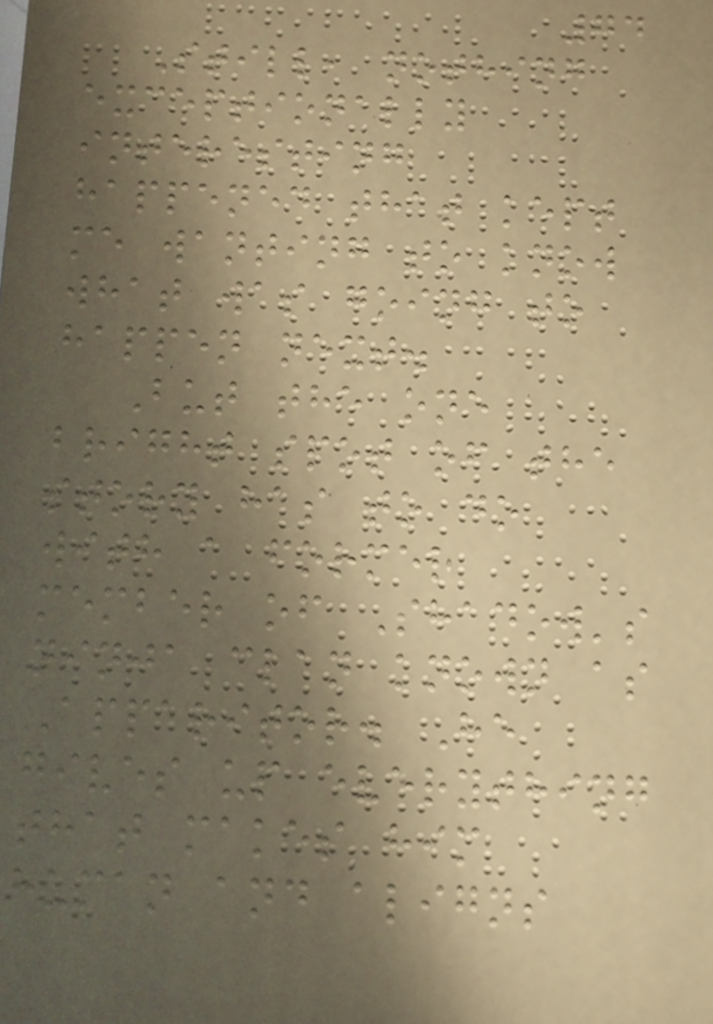74
Still, nothing
exceptionally
interesting
happened that kept
me wanting to know
what was going to
happen next.
But the one
bright spot of the
story has to do
with a former
member of Shadow's
ninja clan known as
Apparitor. He
gives up everything
that makes him
human and aligns
